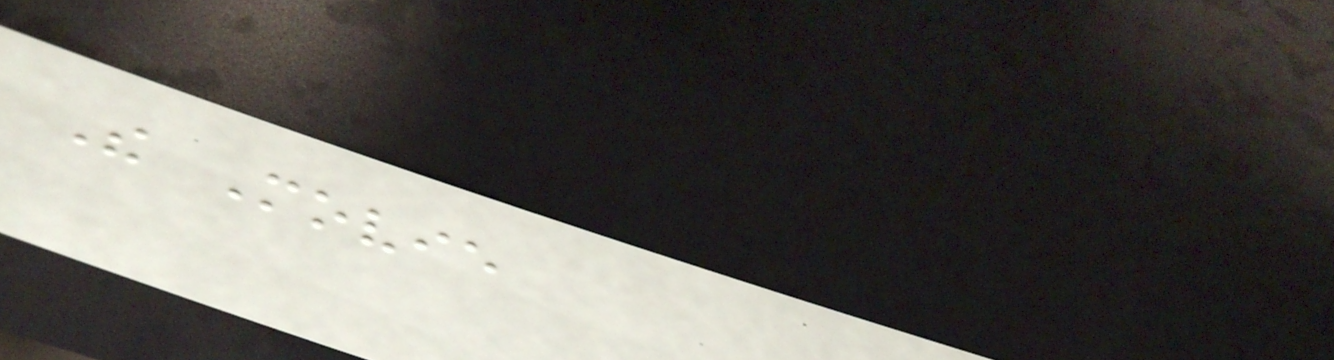The Movie
